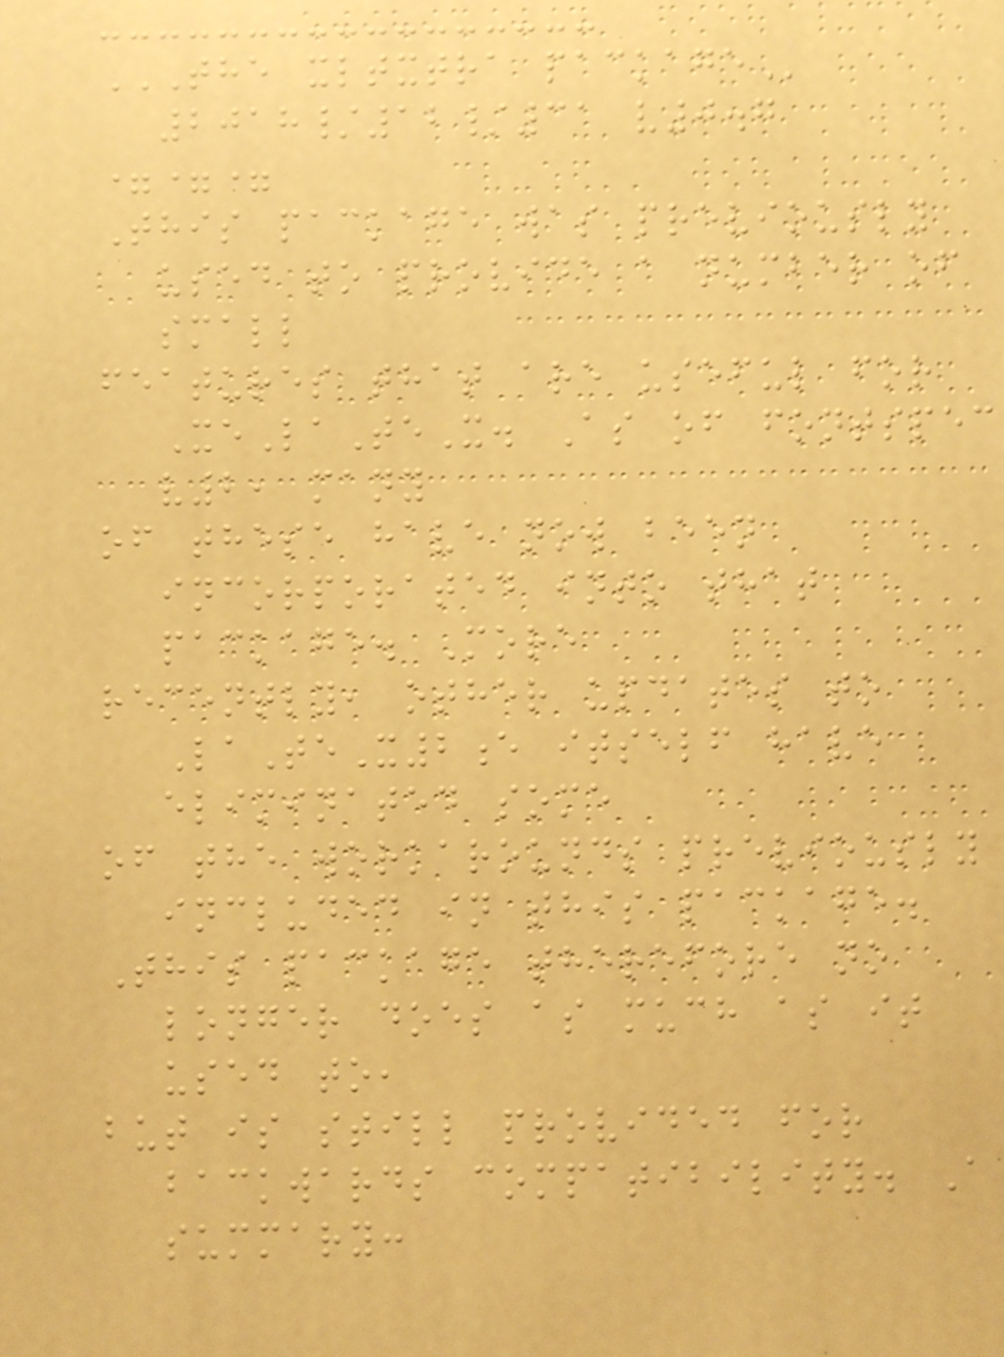THE XLTXTRA PACKAGE
2018/12/31 v0.7
===
This package was previously
used to provide a number of
small
features that are useful for
XeLaTeX. As of fontspec
v2, many
of these have now been
incorporated into that
package. More
recently, other updates to
LaTeX2e itself have
eliminated some
of the workarounds previously
included in this package.
This package therefore no
longer does as much as it
used to,
but is still provided for
backwards compatibility. A
summary:
